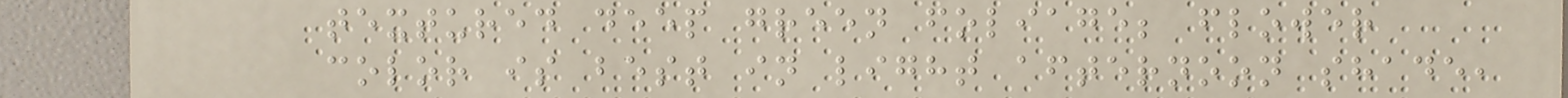textured deep green foliage; flower
color is best in light afternoon shade,
